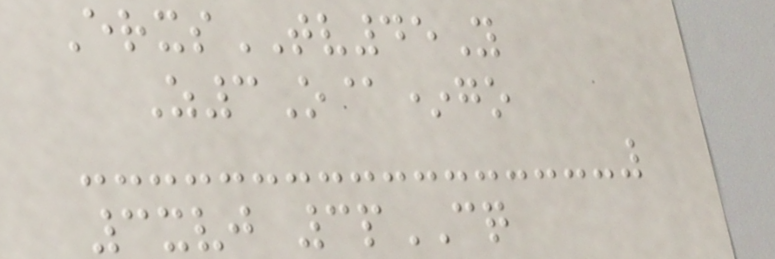ErxsTV45Y
Z3O@*go
3xvj 3pCQ
